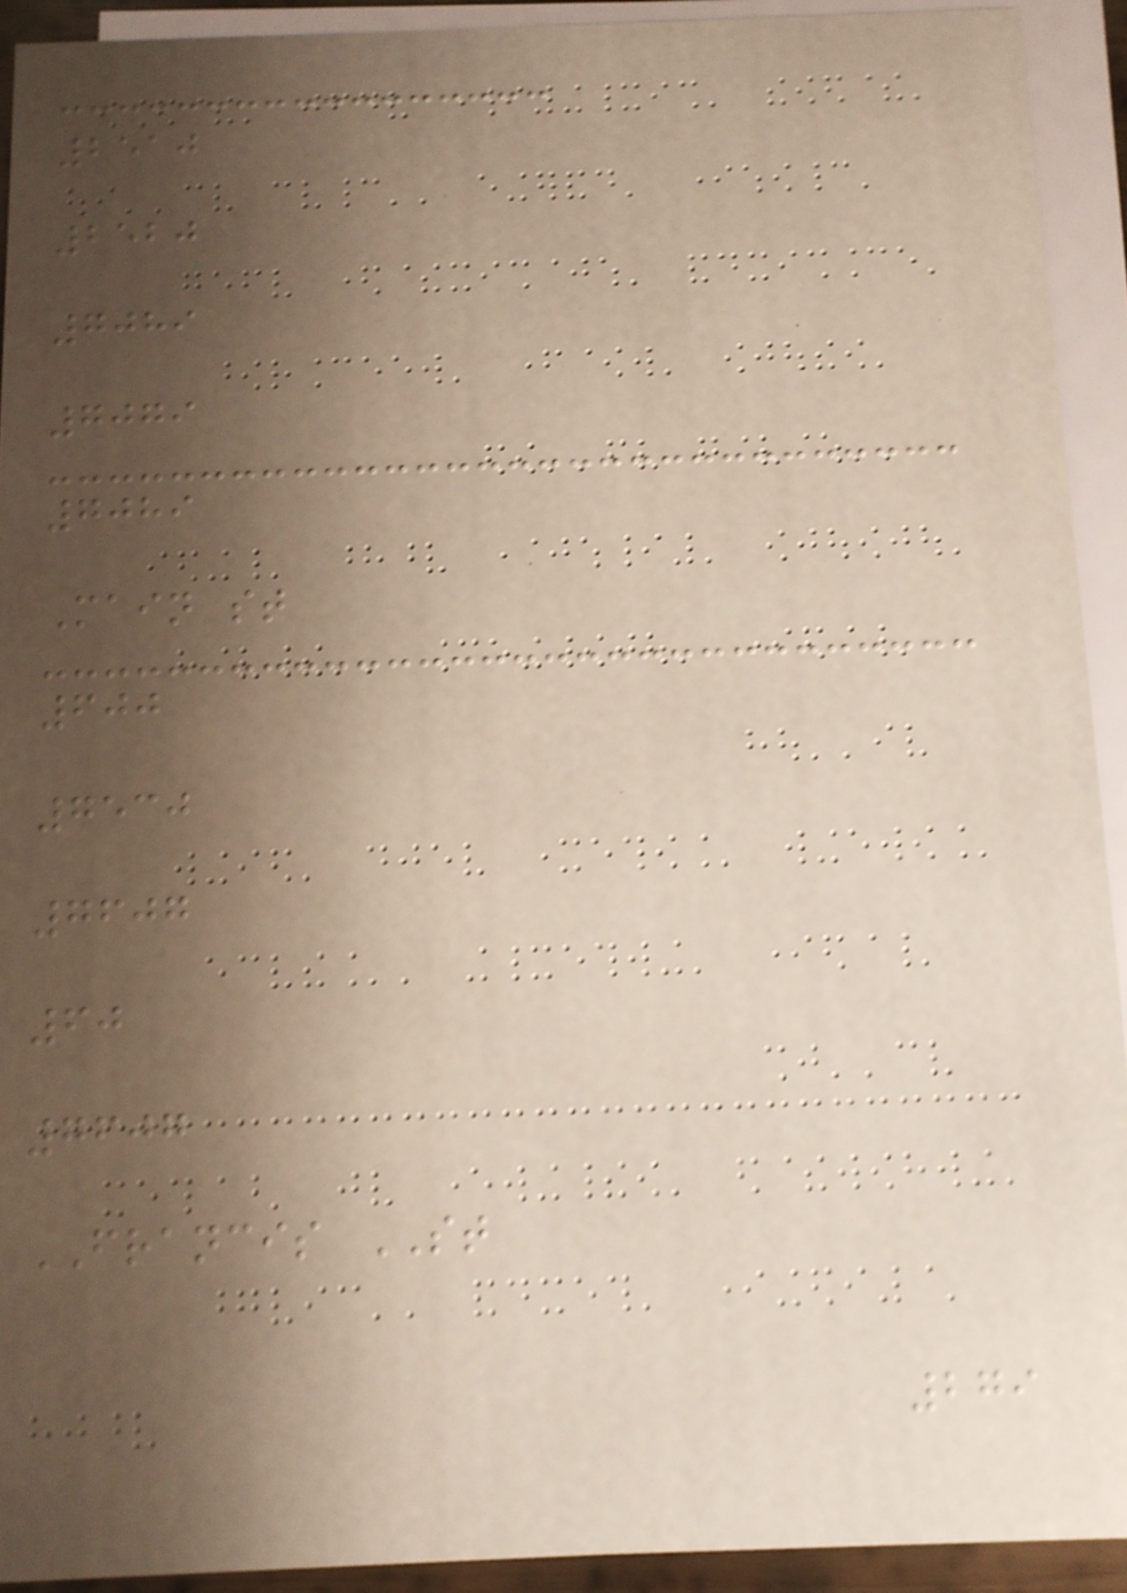2510
2520
7089
7079
7089
Main st
600
7530
7607
60
7607
FRANCIS ST
279
